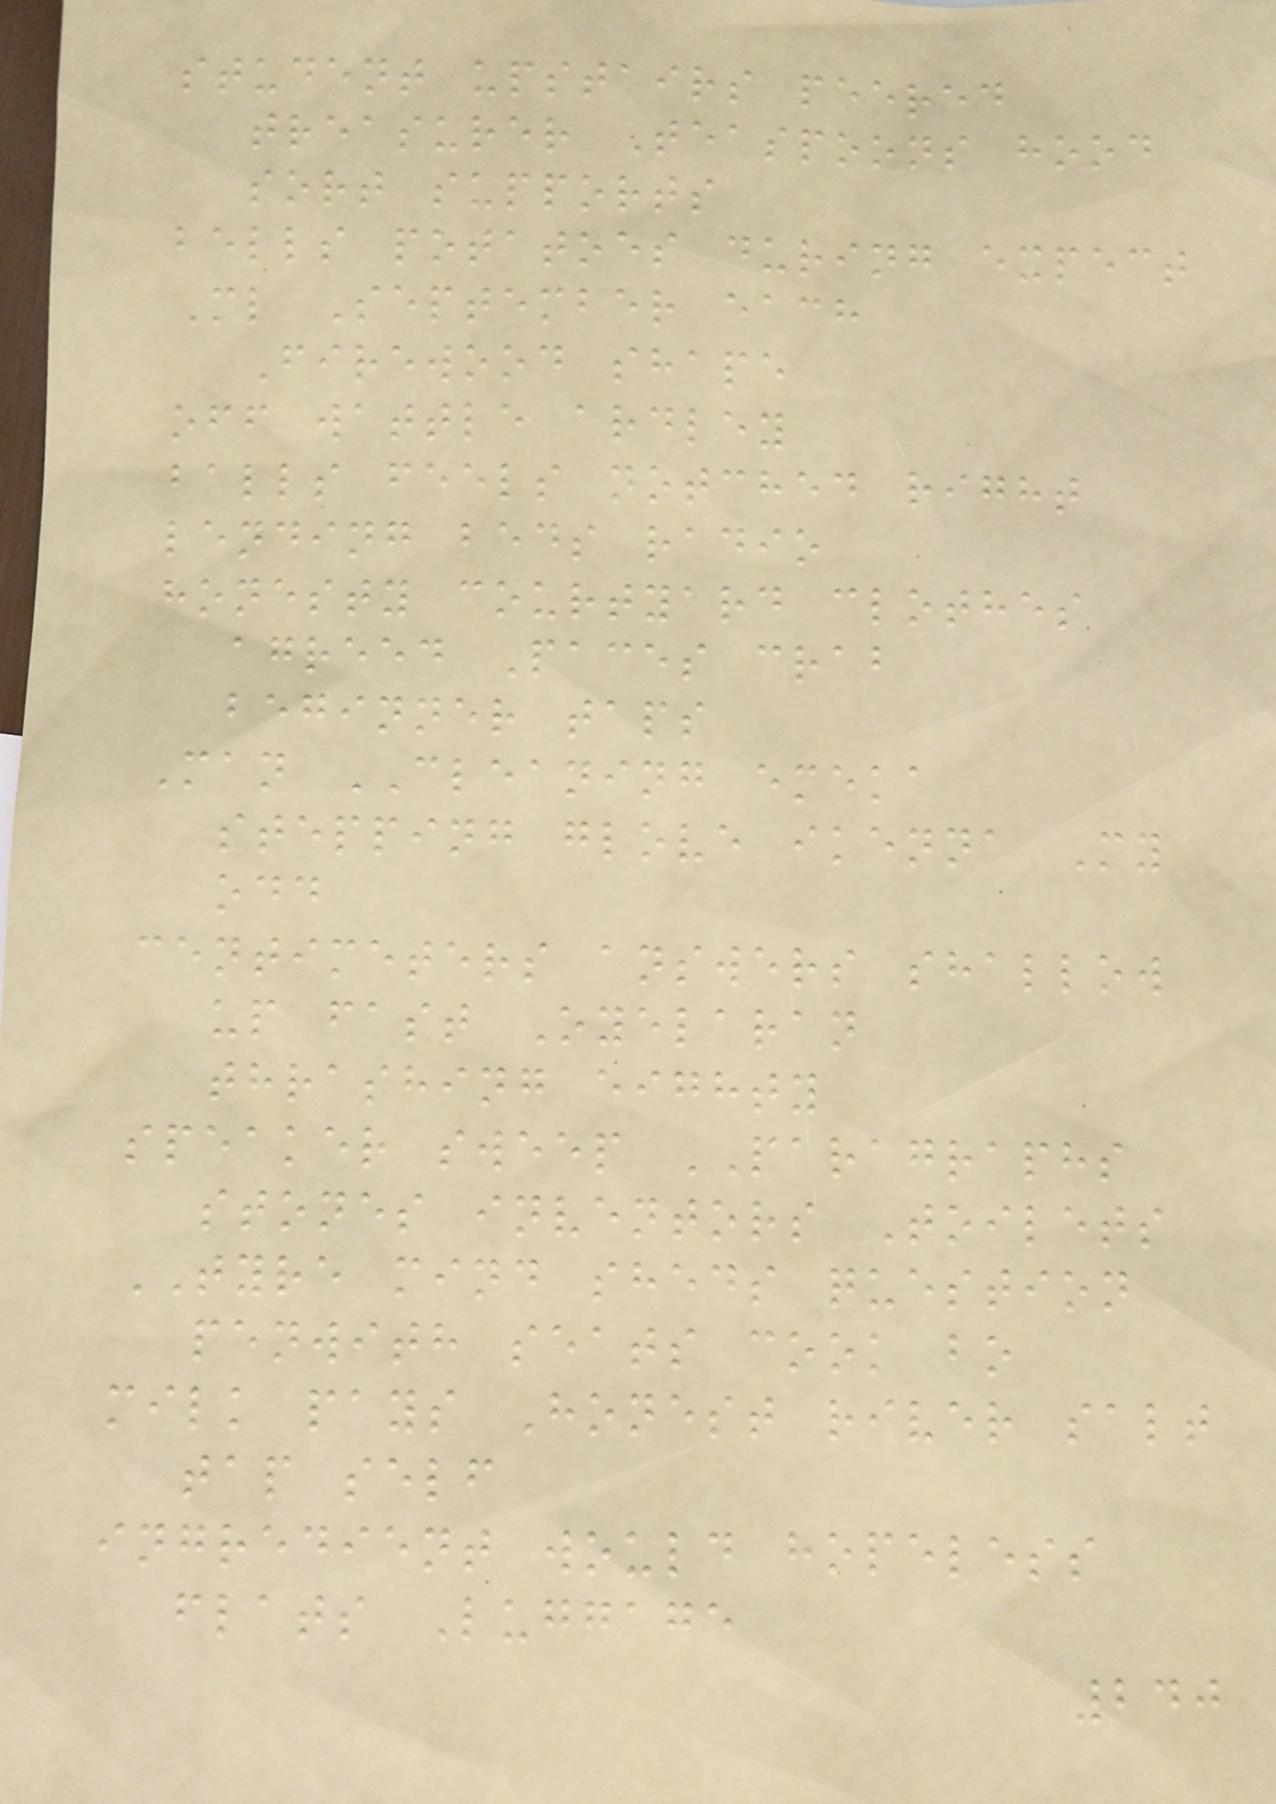student upstairs peered
treasurer Teaspoons hood
sort supports
bells potatoes during expect
Ml September each
Firewood shape
off wattle ardley
balls feels notched right
lending beds radio
honesty courtyard clothes
agreed Paces crab
beginner taps
Man CLEANING emeka
stepping glove ikenna My
odd
centimeters answers shallow
up fast Oyelaran
thrashing eighty
speaker sweep PARAGRAPHS
stones inventors Toilets
TYRE mind sheds question
penwith seats cook bo
milk pays Honest river salt
tap self
ingredient would hopeless
flats Luggage
240
